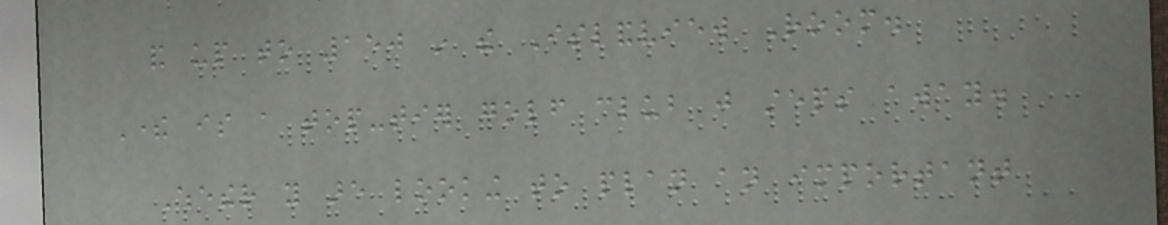and up to 150 in the Islandview Room.
There is a top-tier golf club just steps away.
Whether you are looking to plan an important
